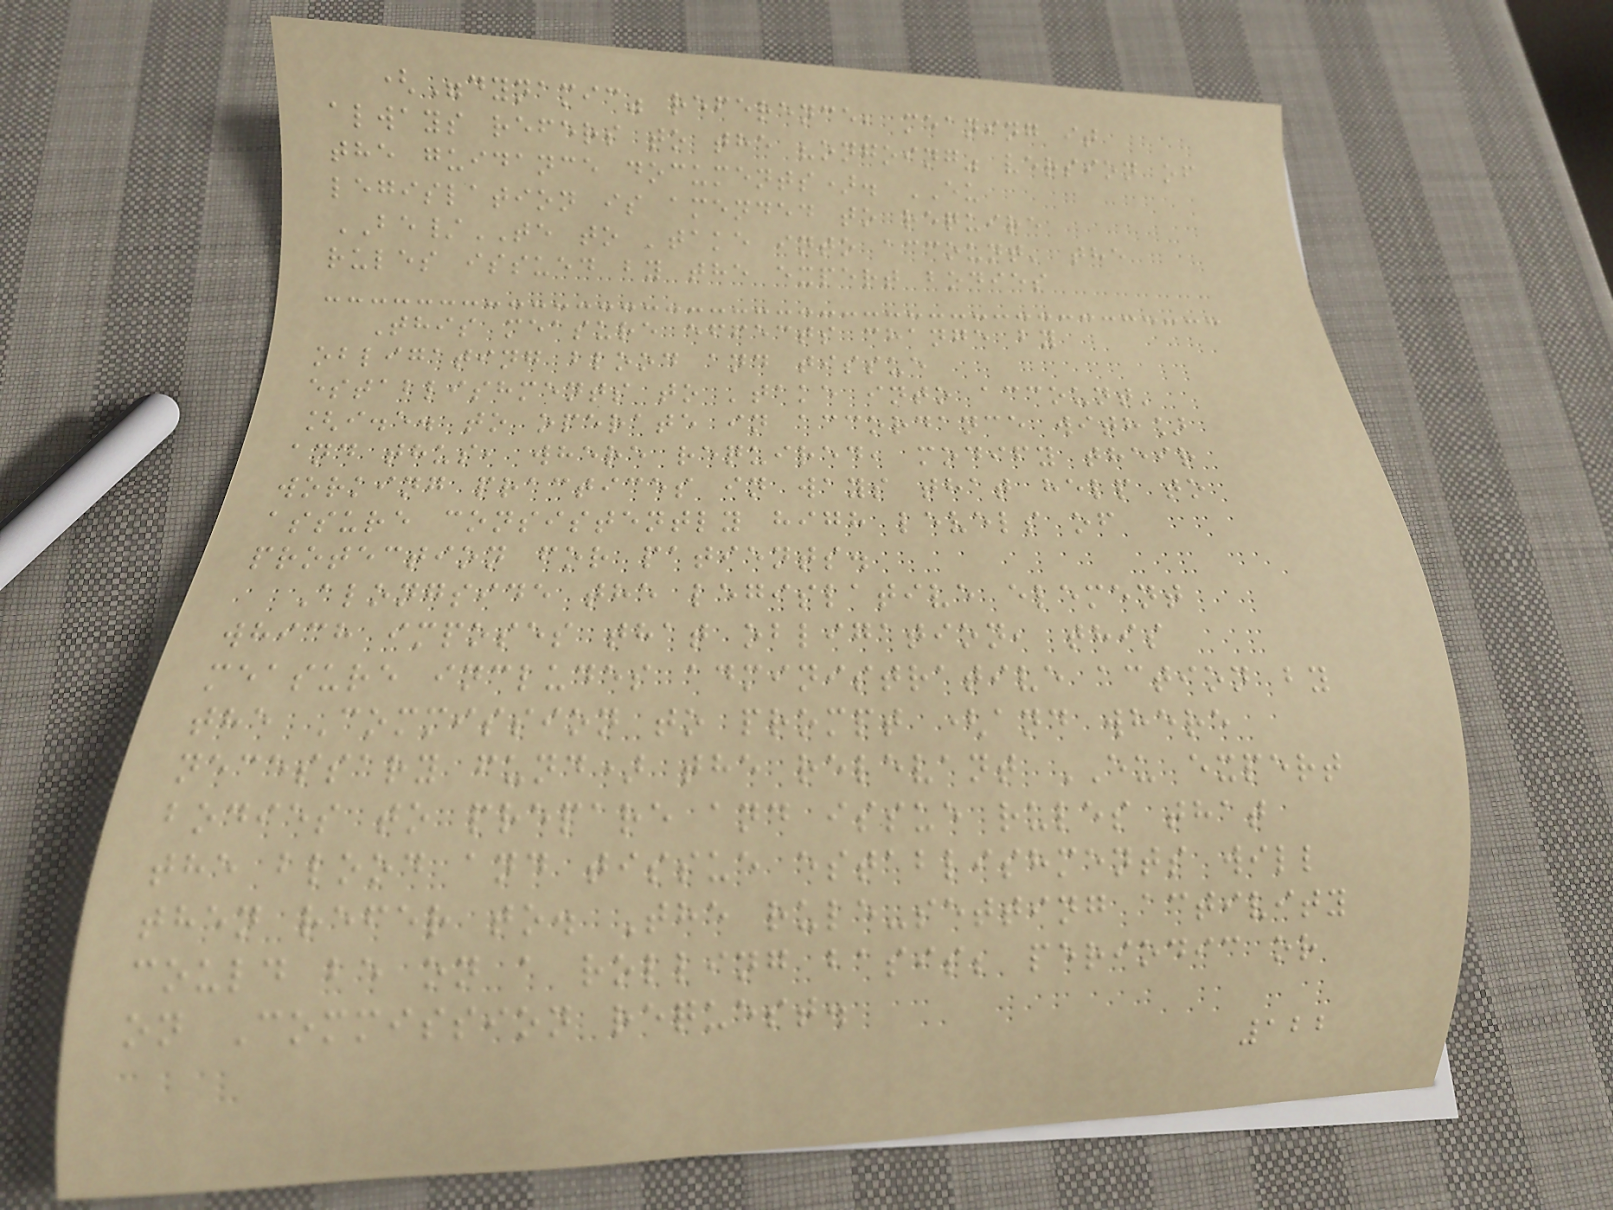("dynamic" reference, meaning it
always refers to the "ongoing" version of
the guidance documents). EU
legislation is amended to require
BE/TE to 'take into account' the
rules issued by the expert bodies
This measure effects change by
obligating blood and tissue
establishments to 'take into account'
[i.e. to operate in accordance with]
and thus, where required, modify their
working practices in ways that help to
assure consistently high levels of
protection for patients.
Alongside the legislative element
which imposes that obligation, this
measure includes administrative action by
the Commission to prompt (and where
necessary fund) the relevant EU expert
bodies to prepare and issue rules that
the blood and tissue establishments will
then refer to. The rule-setting activity
could be on a rolling basis; periodic or
on Commission request.
122
